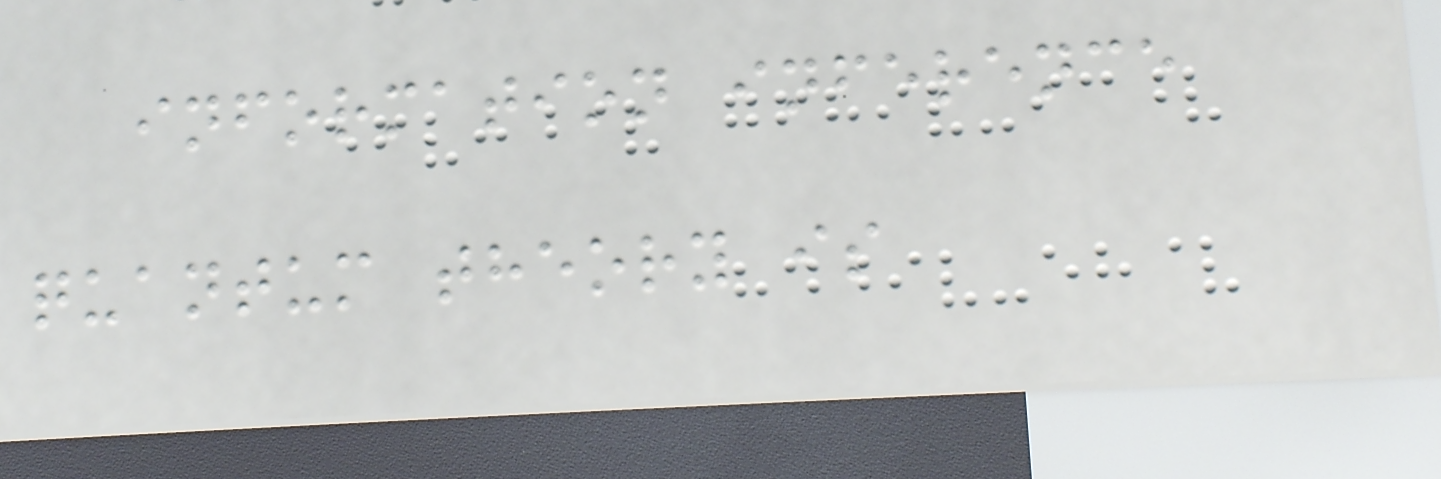information inference
quantum theory is
